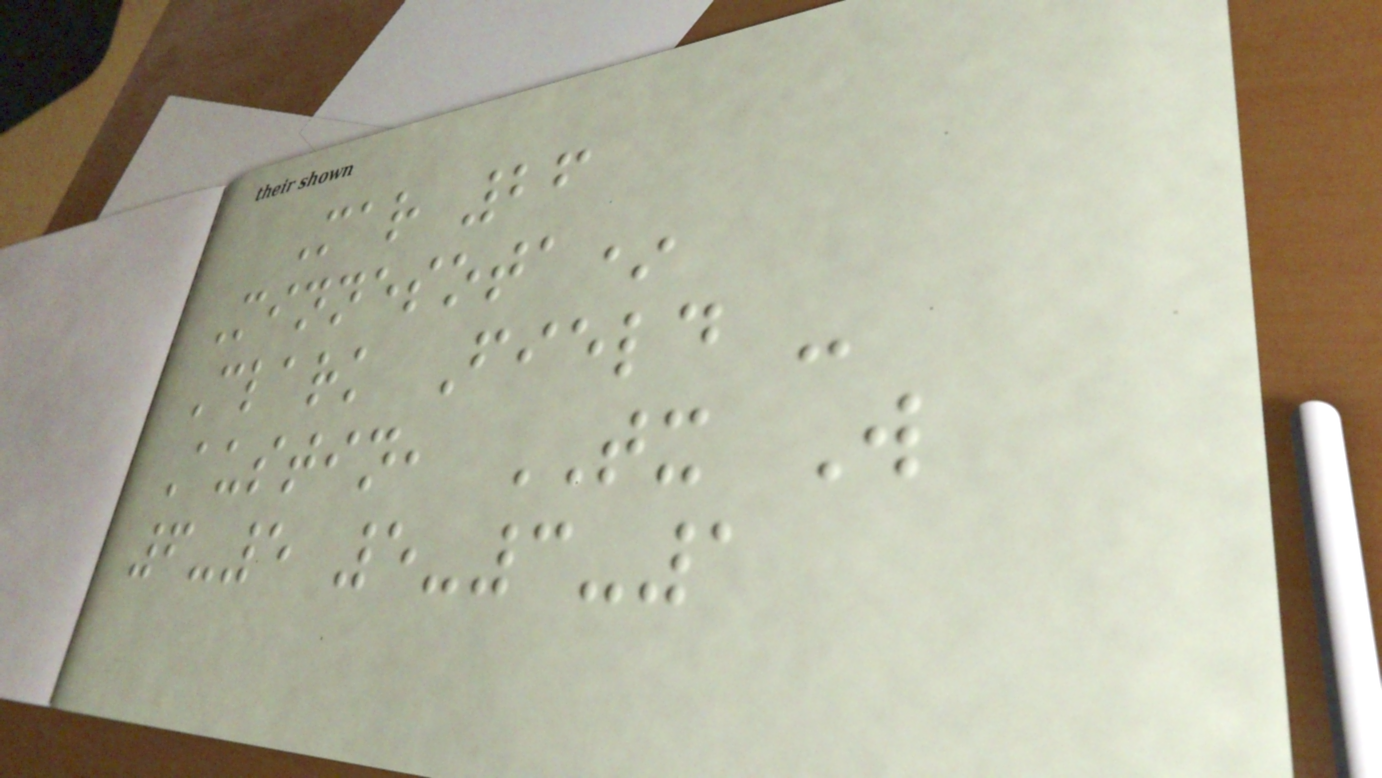Mar 26
Minnesota*
Clark Field -
Austin, TX W
6-5 5-3-1
